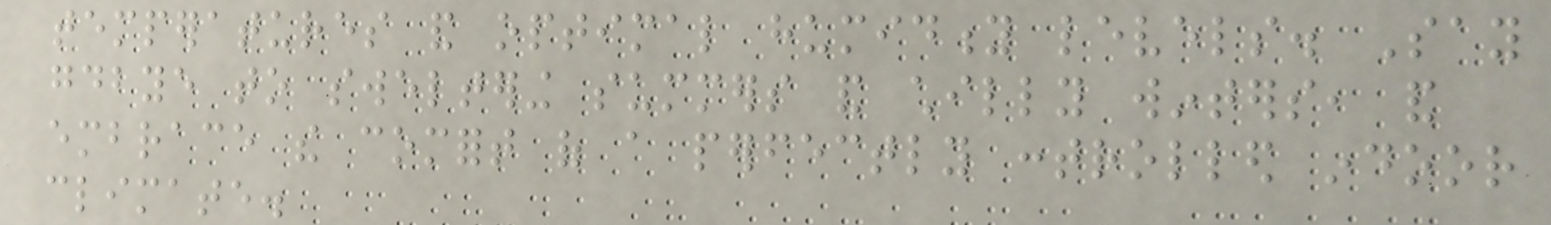temperatures and optimal humidity levels. Say
goodbye to sweltering summers and chilly winters, and
embrace the comfort of a perfectly controlled indoor
climate.
